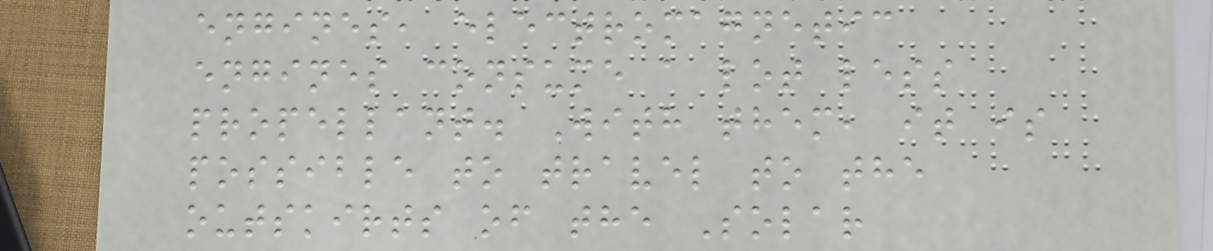engines, electromagnetic
engines consume a lot less
propellant. With them, it is
possible to travel to the
outskirts of the Solar
